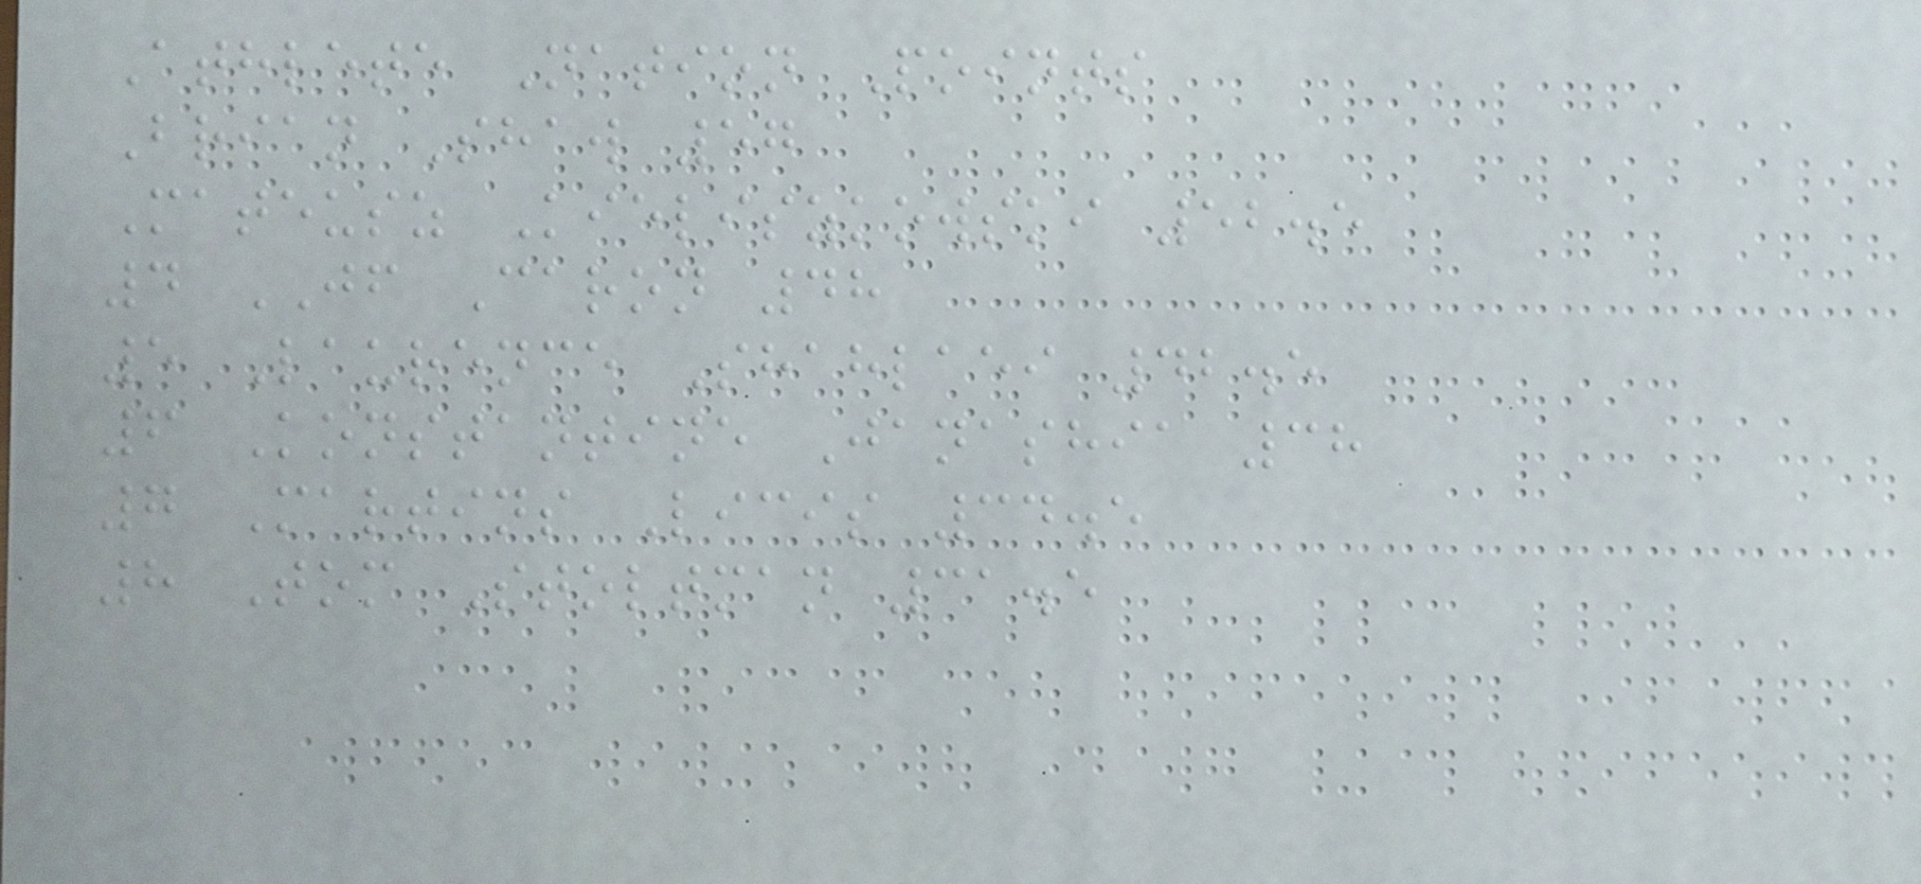Athlete Nation Points
Brian Shaw 57
Mateusz Kieliszkowski 52.5
4 JF Caron 48
5 Laurence Shahlaei 42.5
6 Konstantine Janashia 38
7 Martins Licis 34.5
8 Tom Stoltman 31.5
